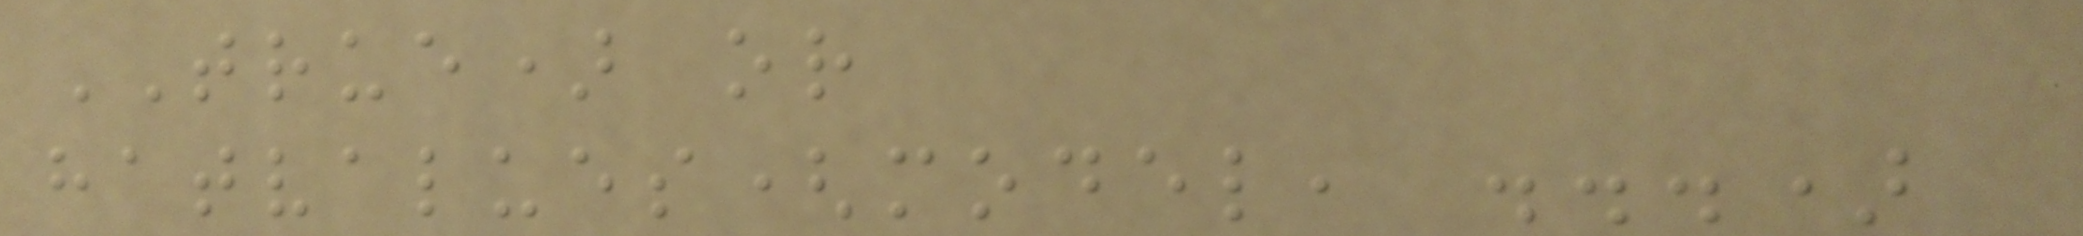TRUE) or
hatvalues(model, ...)
